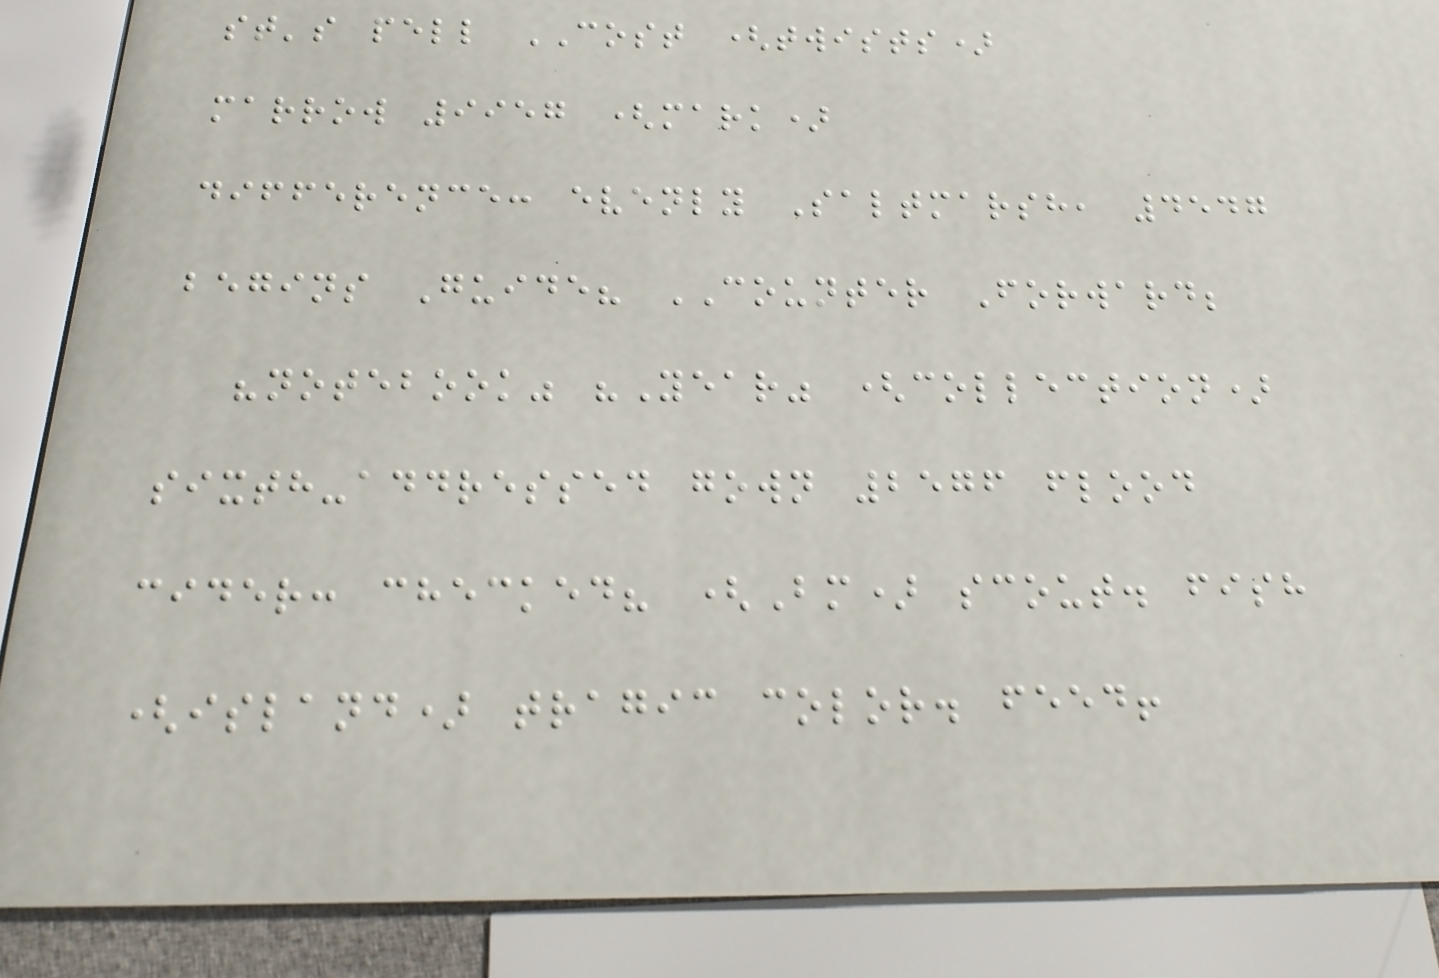st's pell COST (twists)
marrow 9957 (mark)
difference: evenly Saltmarsh, 4547
begins Guide? COUNTER Forward;
"notebook" "Year" (collection)
sixth-addressed gown 2576 flood
cider: checked? (Bm) scout. fish
(island) tragic color. feed!
